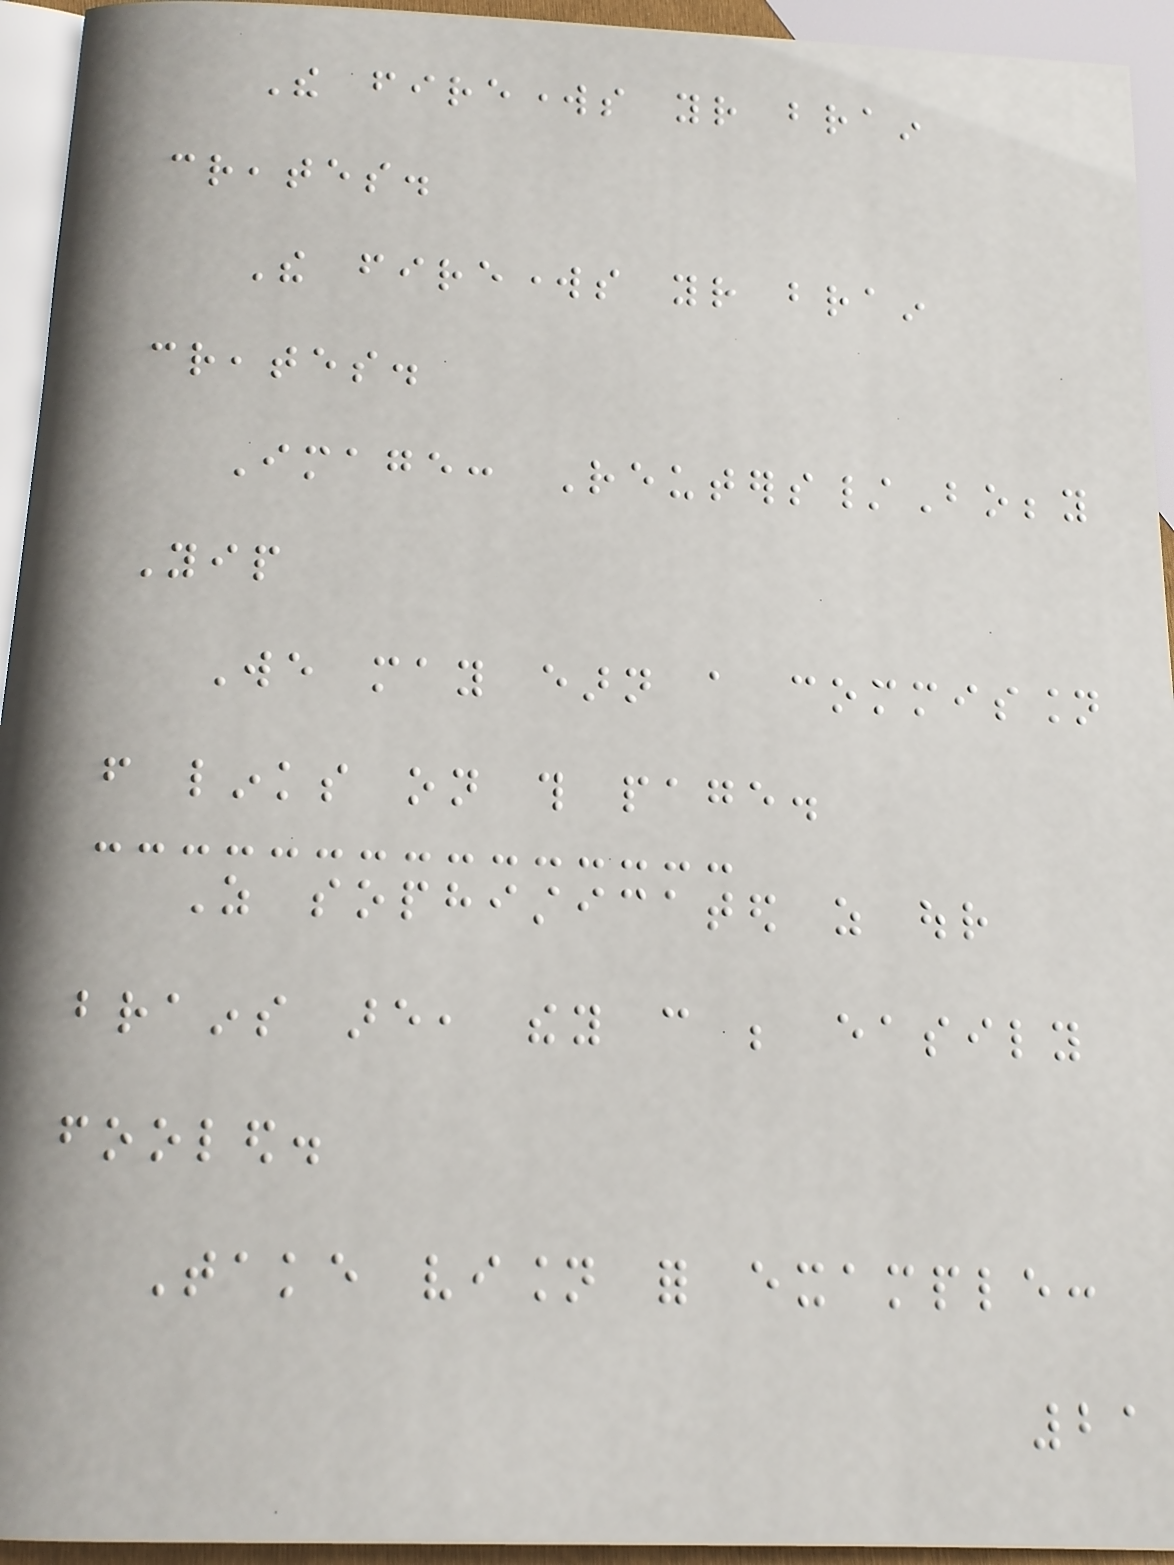The fireworks your brain
creates.
The fireworks your brain
creates.
Image: Reuters/Bobby
Yip
We may earn a commission
from links on this page.
As sophisticated as our
brains are, they can be easily
fooled.
Take vision for example:
21
